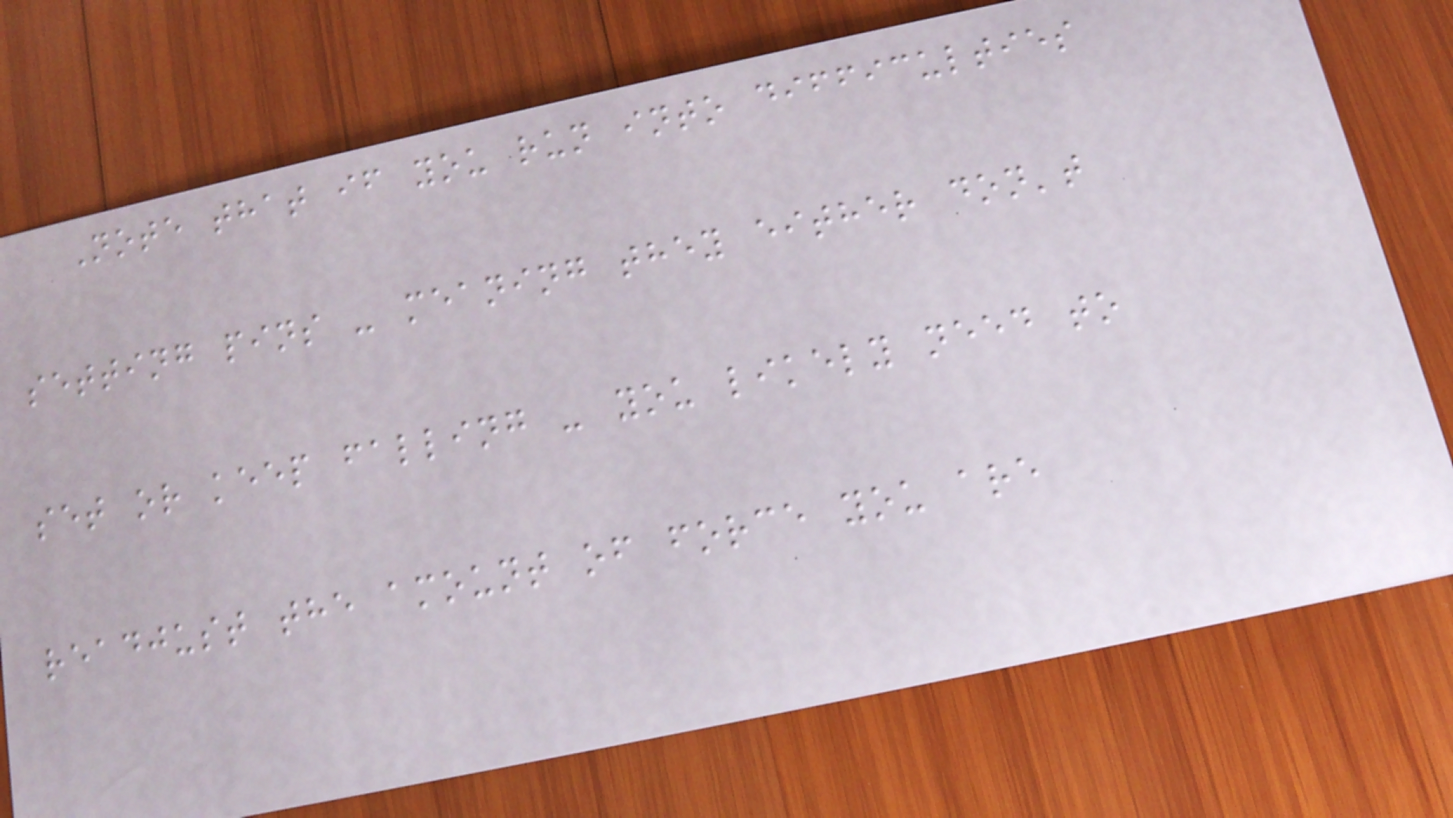Note that if you run into difficulties
setting pins - meaning they either don't
set or keep falling - you likely need to
readjust the amount of force you are
